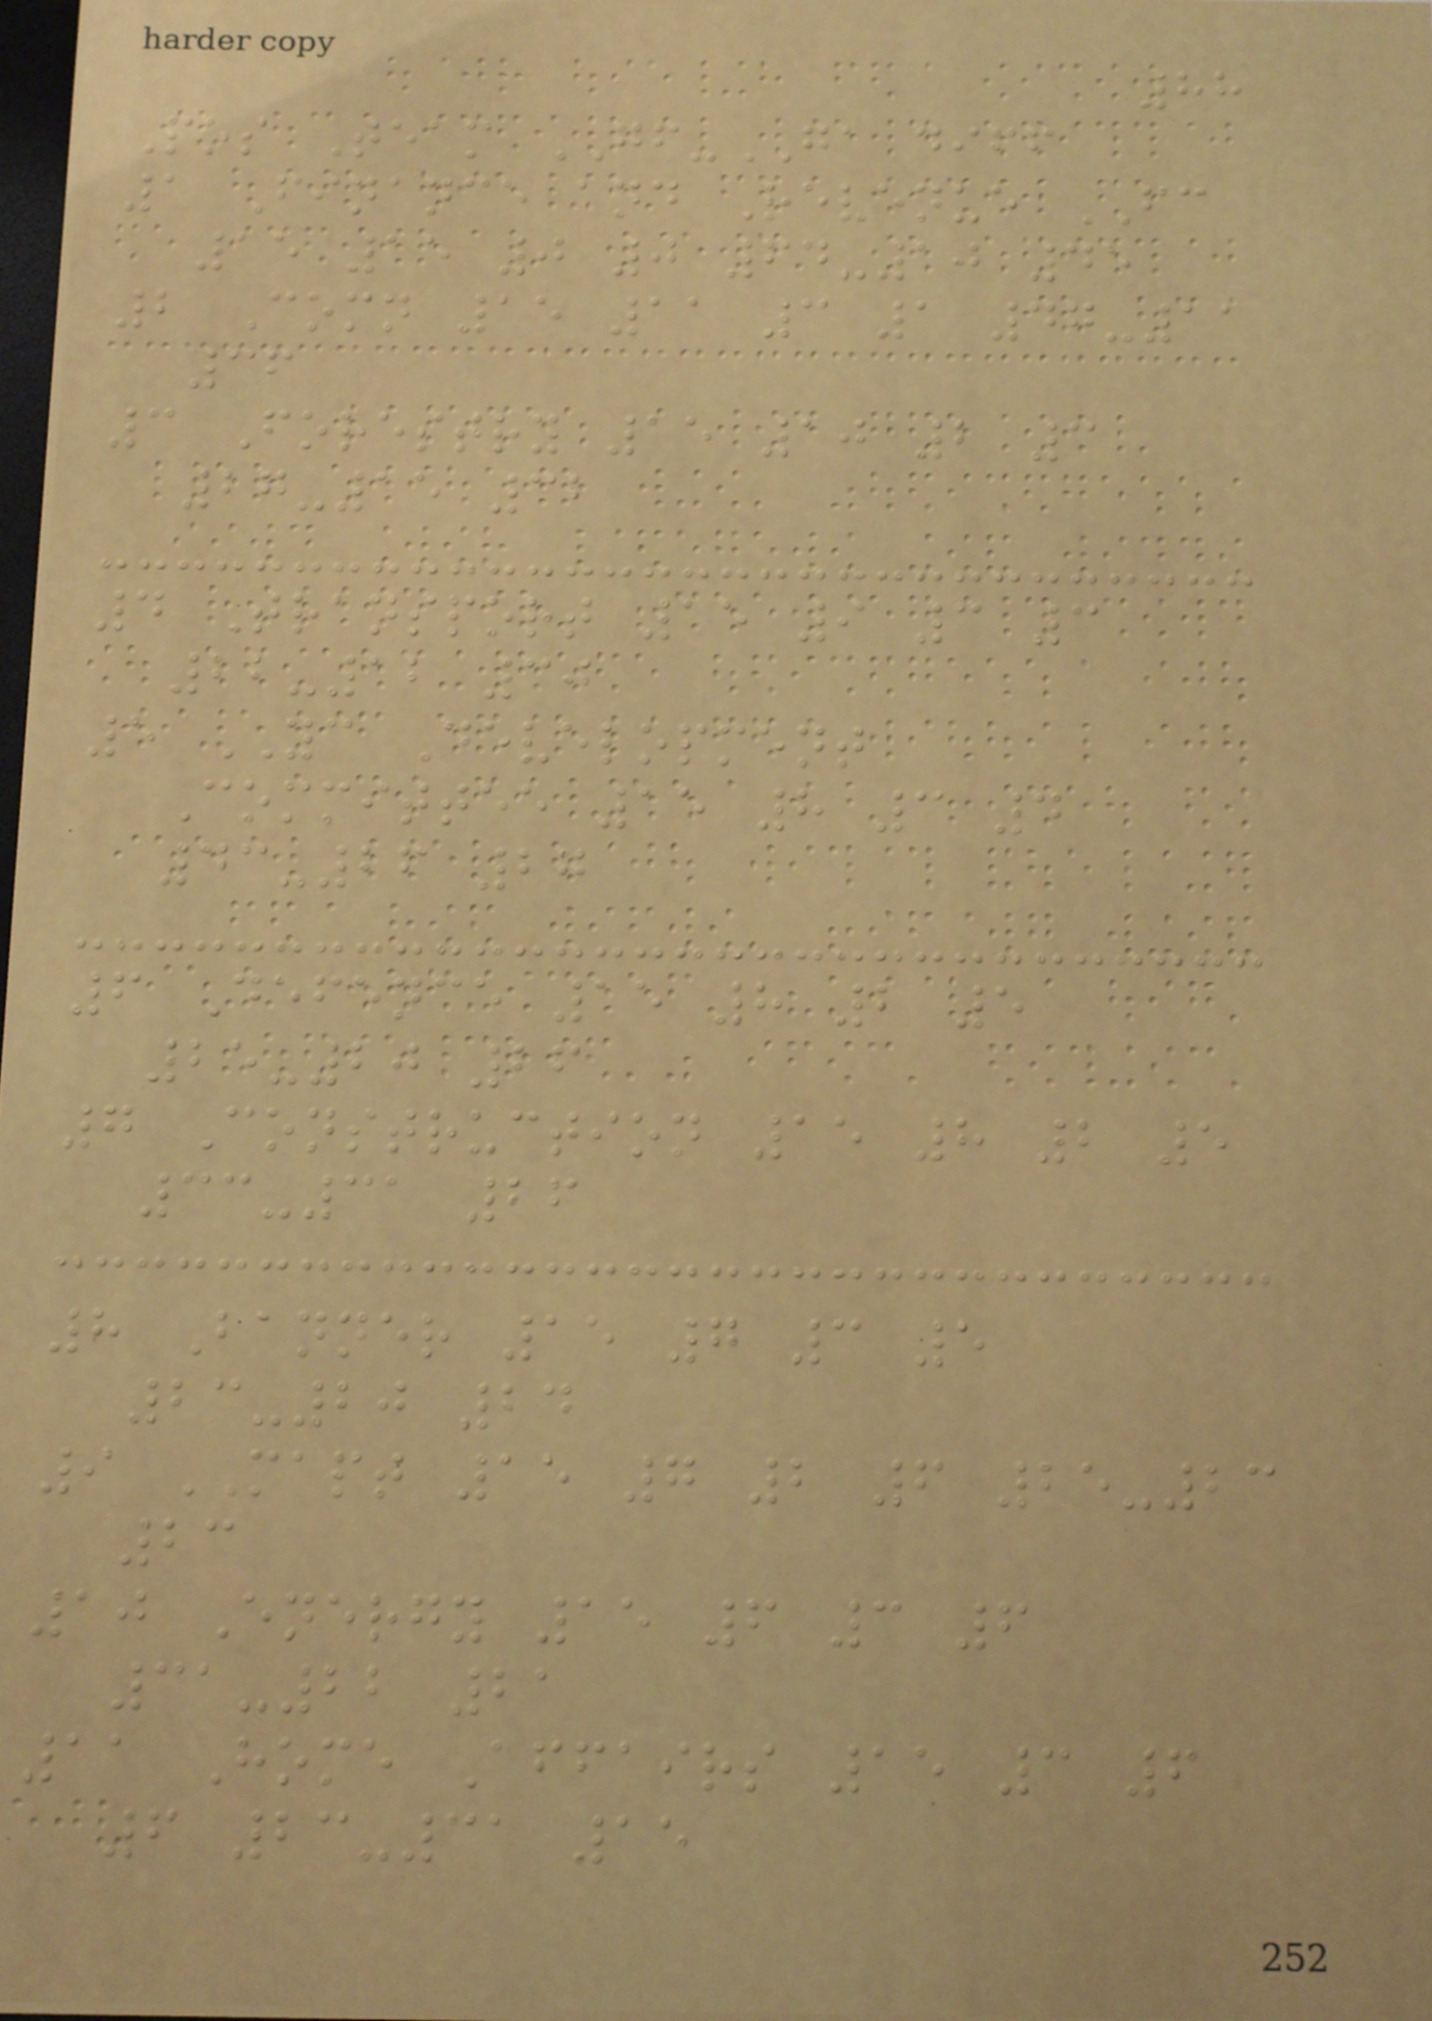88
Pos Team GF-GA diff
1 Finance and Revenue FC
15 15 0 0 64-10 45
2 Comn 15 11 3 1 47-11
36
3 Forestry 15 10 2 3
27-15 32
4 Transport 15 9 3 3
22-12 30
5 YC Development
Committee 15 8 3 4
43-26 27
6 Defence 15 8 2 5
25-20 26
7 Construction 15 8 2 5
33-31 26
8 Banner 15 7 3 5
23-20 24
9 MAPT 15 7 2 6 25-23
23
10 Energy 15 6 3 6
31-22 21
11 Home Affairs 15 3 6
6 23-31 15
